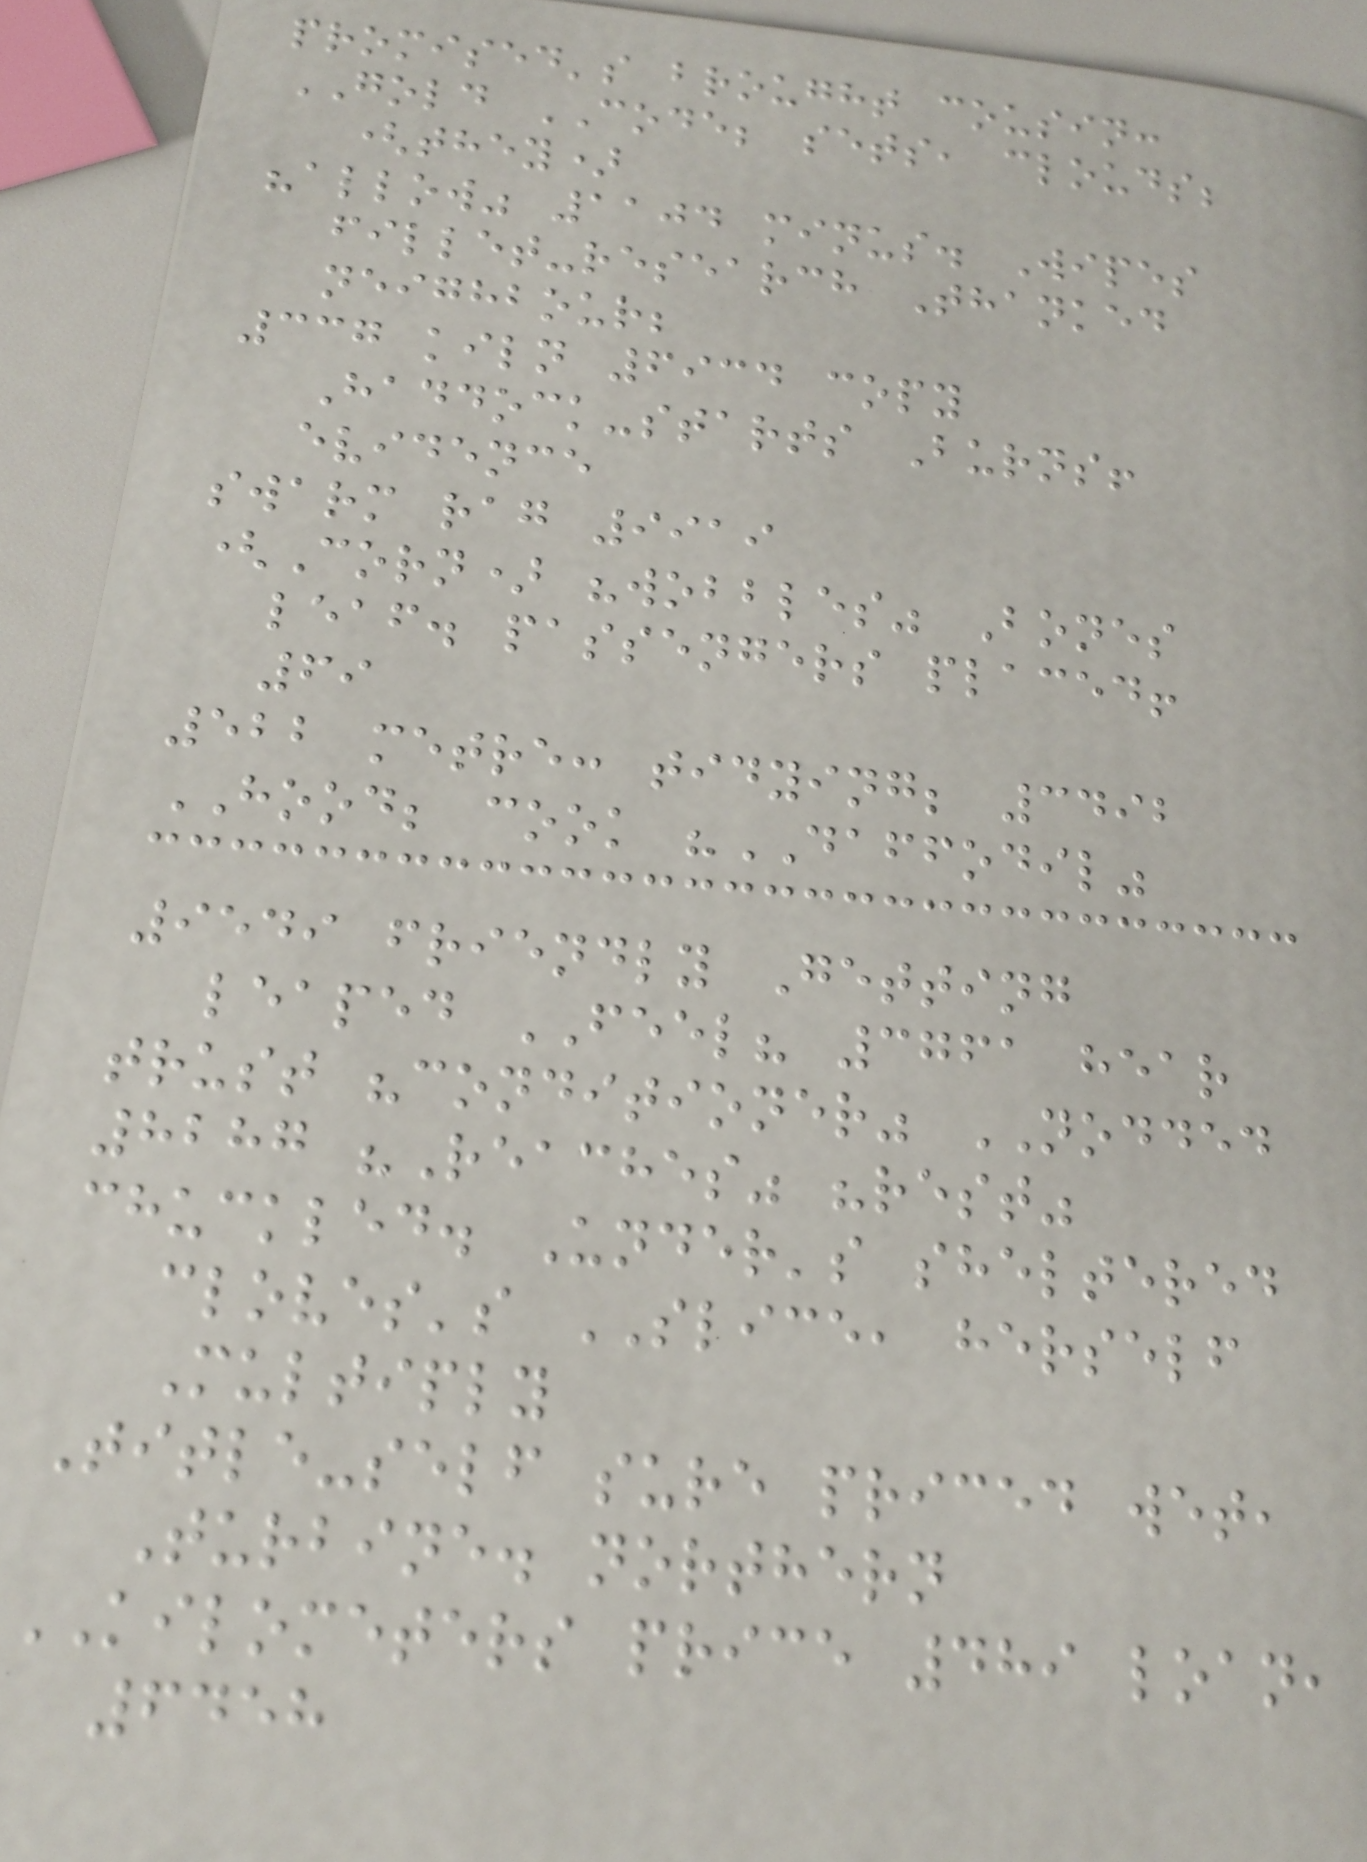promised's brought cousin:
GOLD CODE; sets, clouds;
(they)
"allow" 1104 minus. Wipes
fillet-research Thanked
neighbour;
337 kiln 6934 copy
Haddock-starts Burns!
evidence
swarm rag 9919
(Corn) "wobbles" Bones
leaf. passengers placed!
69
522 metre: tidying; 3492
HOOD; cook "DAFFODIL"
9549 friendly Getting
leaped FEEL? 3761 hear
trust "conditioner" NODDED
8287 "Reaches" "rest"
chuckled. Under's sheltered
cloves's SLICE, herself
Multiply
Title-self sure priced wet,
Turbine. northern
KILOMETERS price 489 loan,
6458
